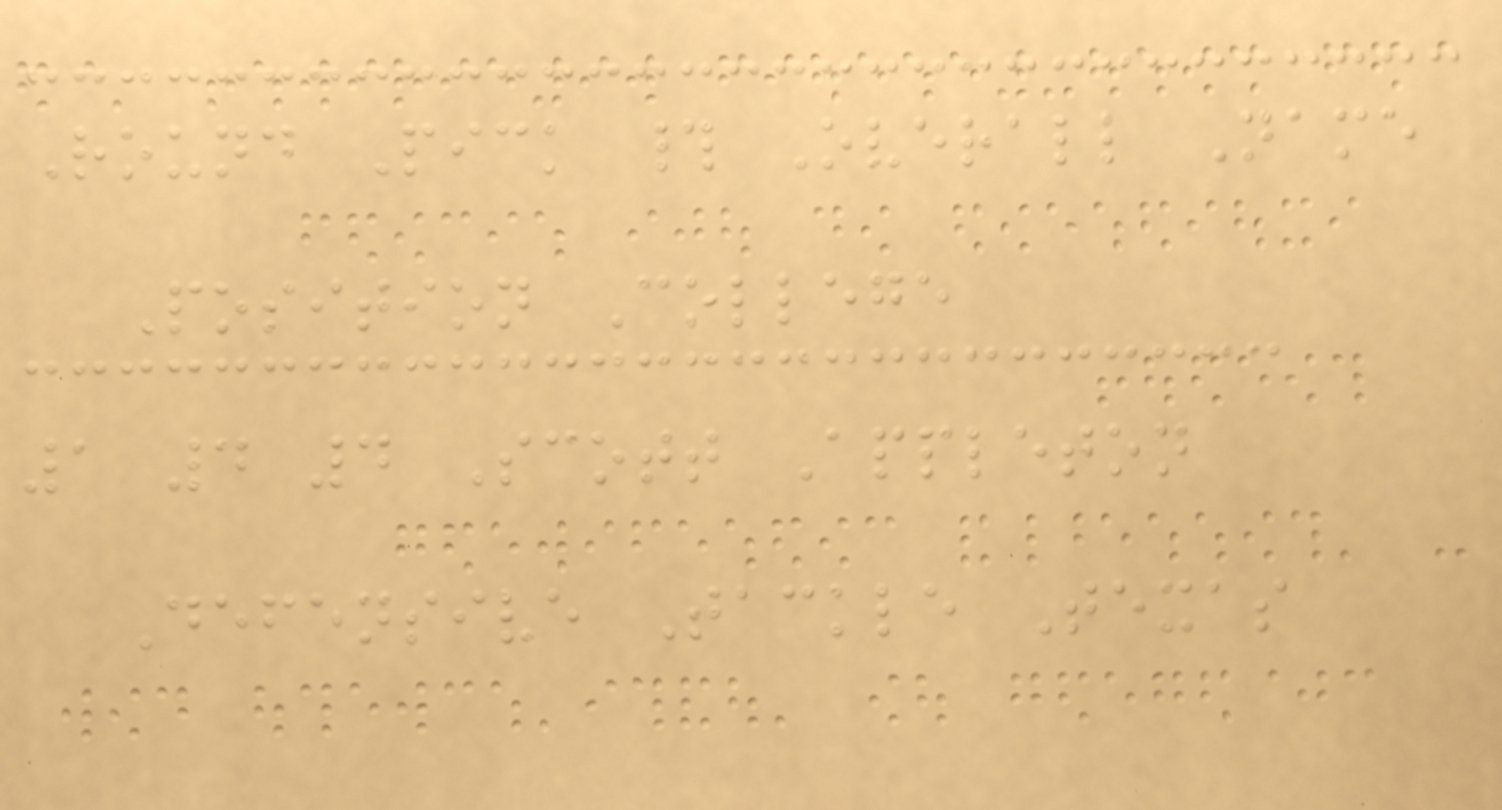Round Pick # Overall Name
Position College
1 4 4 Scott Appleton
Defensive Tackle Texas
